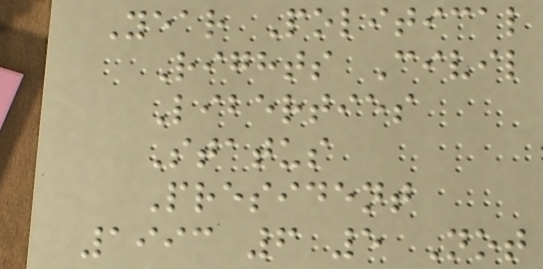Year Political
Rights Civil
Liberties
Status
President
1993 6 5 Not
